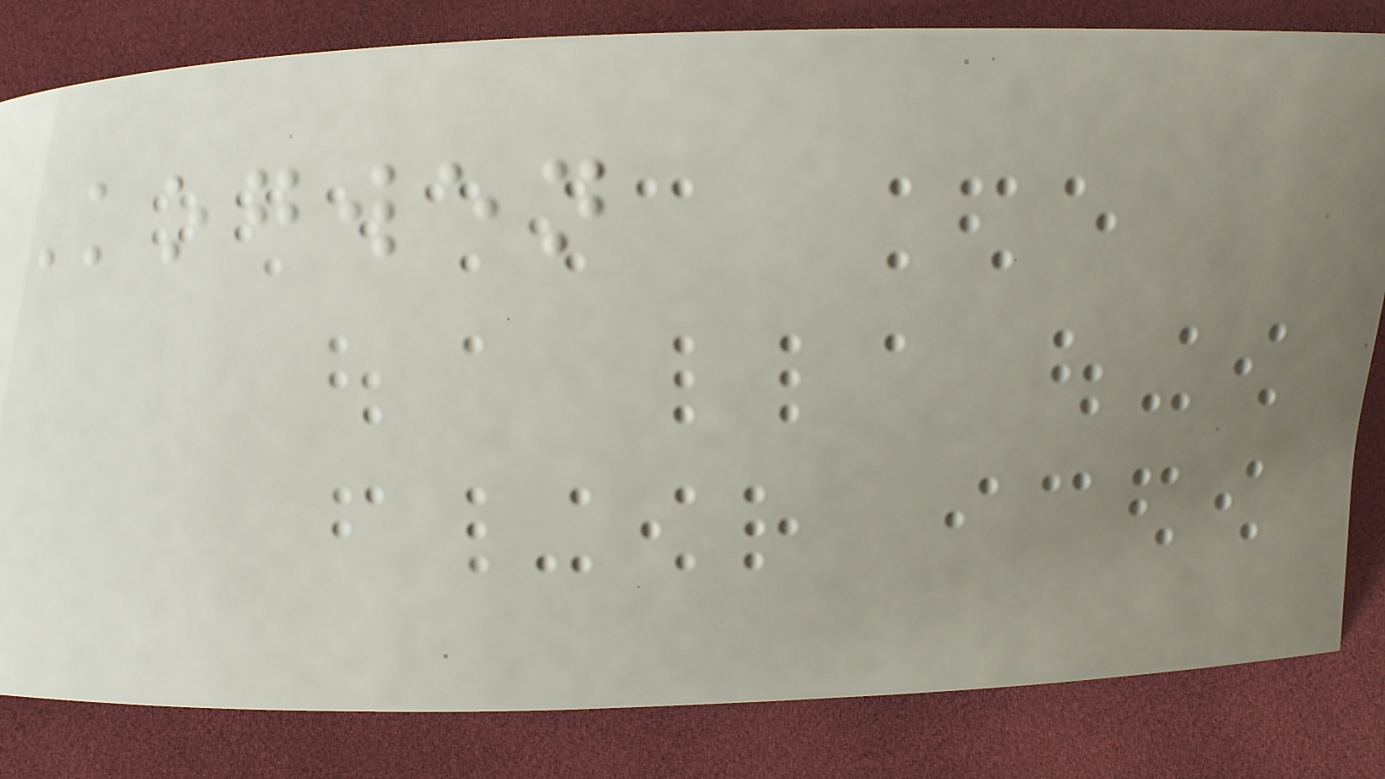Kogwen
